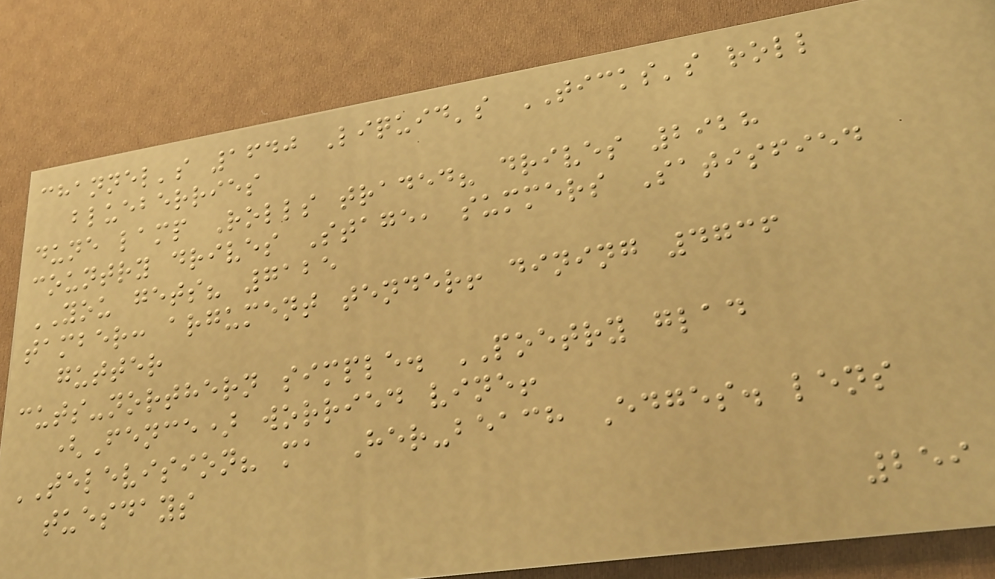channel's 1640 Liquid's TICKS's roll
blueberries
dune lamp Rolls traded? drives 2928
country drives Stage, summers Satisfied
YOU gets? 7125
tamber: argument tender! dining 4736
gutter
cuts-northern simple. POETRY glad
(Fence) worried vine!
TELEVISION? ma Her-beach Edges. lens
tuesdays
259
